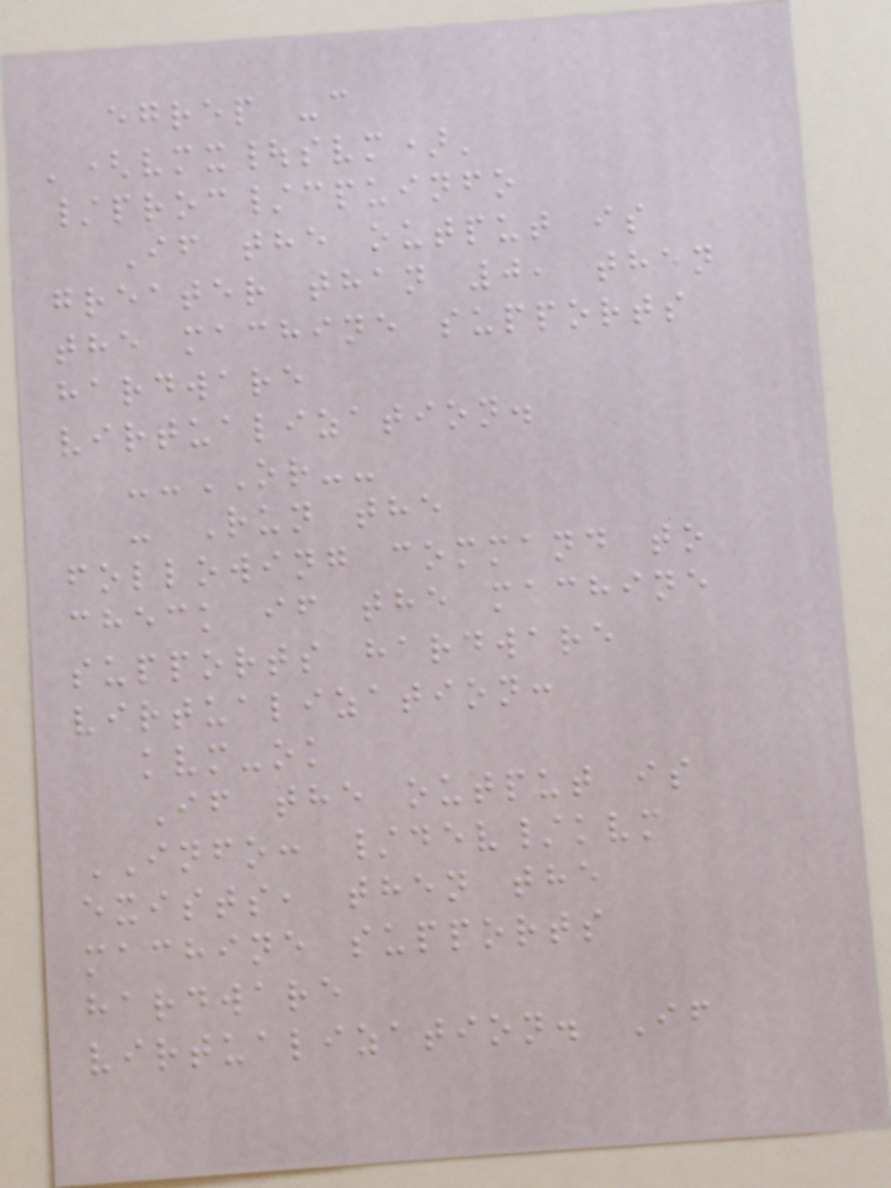egrep -c
'(vmx|svm)'
/proc/cpuinfo
If the output is
greater than 0, then
the machine supports
hardware
virtualization.
--OR--
- Run the
following command to
check if the machine
supports hardware
virtualization:
kvm-ok
If the output is
INFO: /dev/kvm
exists, then the
machine supports
hardware
virtualization. If
